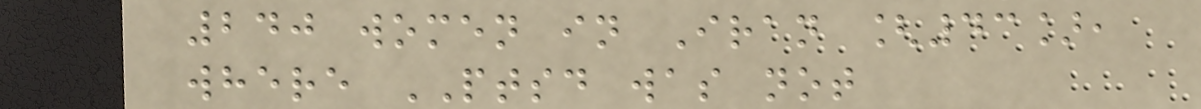240 women in Iran [43],
where PTSD was not
